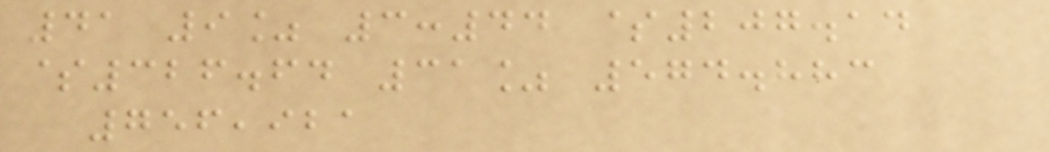41 9% 3:44 $207.14
$326.64 31% 574.883
756,921
